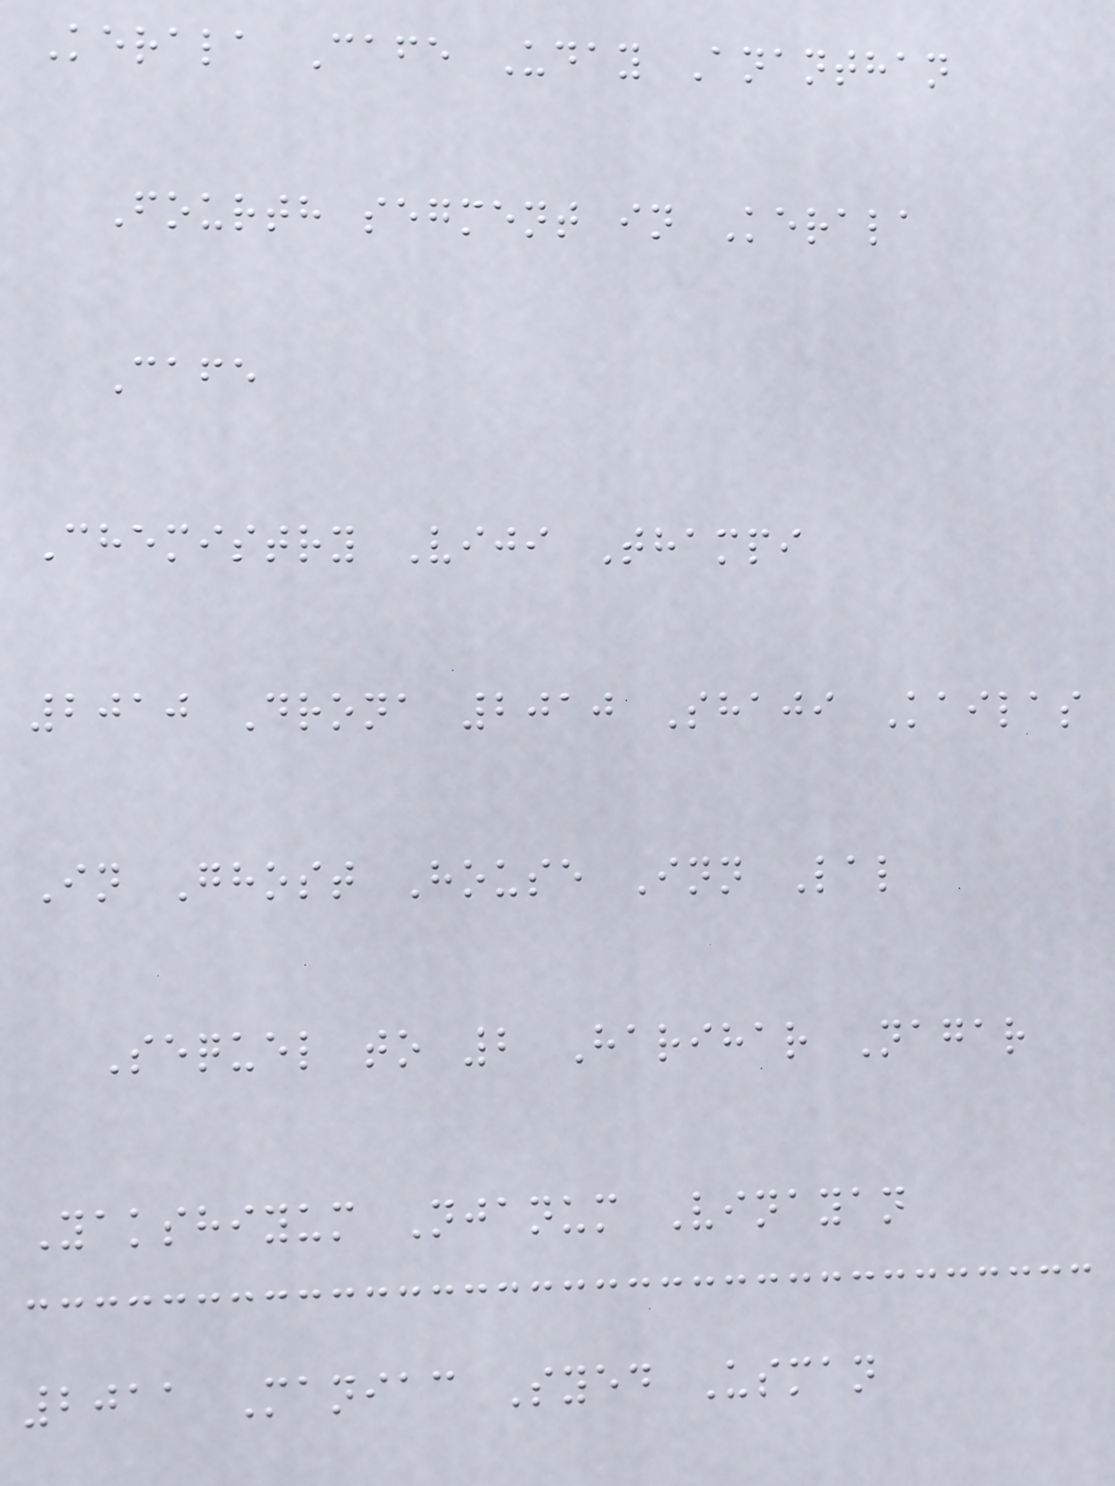Kerala Cafe Uday Ananthan
Fourth segment in Kerala
Cafe
Chemistry Viji Thampi
2010 Drona 2010 Shaji Kailas
In Ghost House Inn Lal
Sequel to 2 Harihar Nagar
Yakshiyum Njanum Vinayan
2011 Maniac Syed Usman
